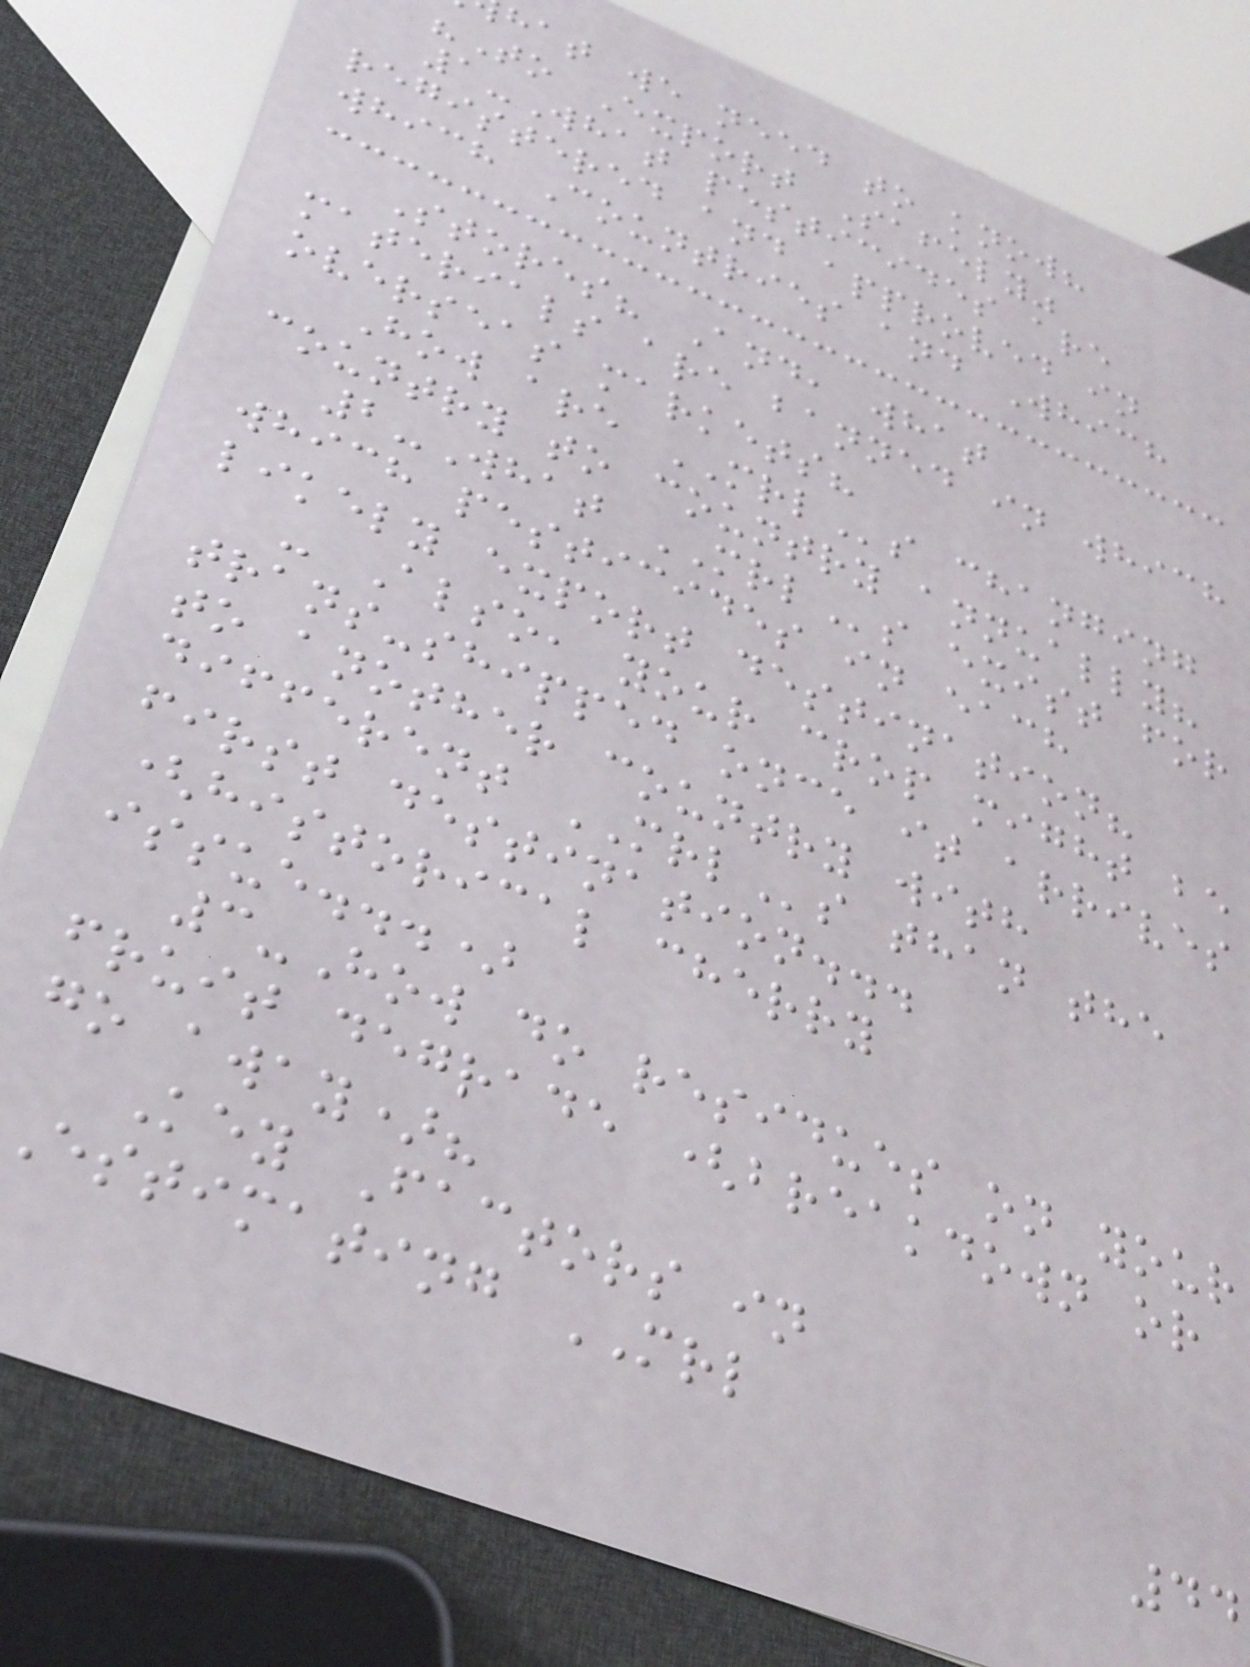hat we need to know?
"To Export Safely"
1-What pesticides are
registered and approved in
which Countries and Which
Stores? And, what
materials are banned in which
overseas markets?
How are MRLs changing
country to country annually?
2-What MRLs exist for
which pesticides in each
likely export destination?
- Also, your crop might be
trans-shipped once it arrives
to another country with
different MRLs than the
first destination...
(historical cherry
issue...)
3-How do residues on your
fruit degrade (breakdown or
go away)?
Key Factors in
estimating MRL
44
